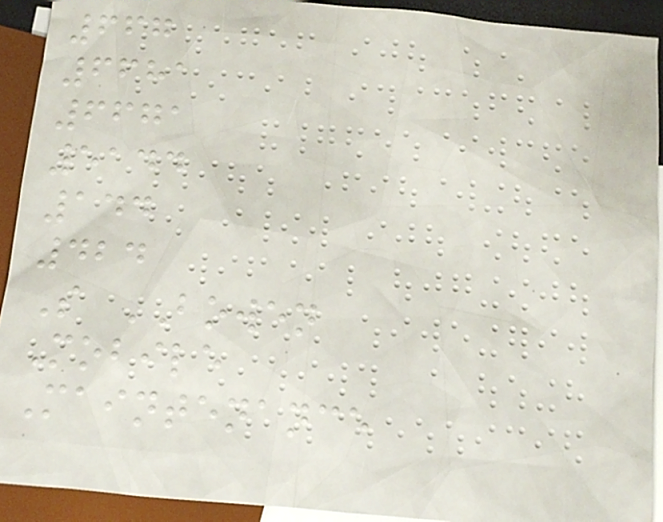667
6681
6671
5144
144
424
S BOWEN
Mobile
Maintenance
